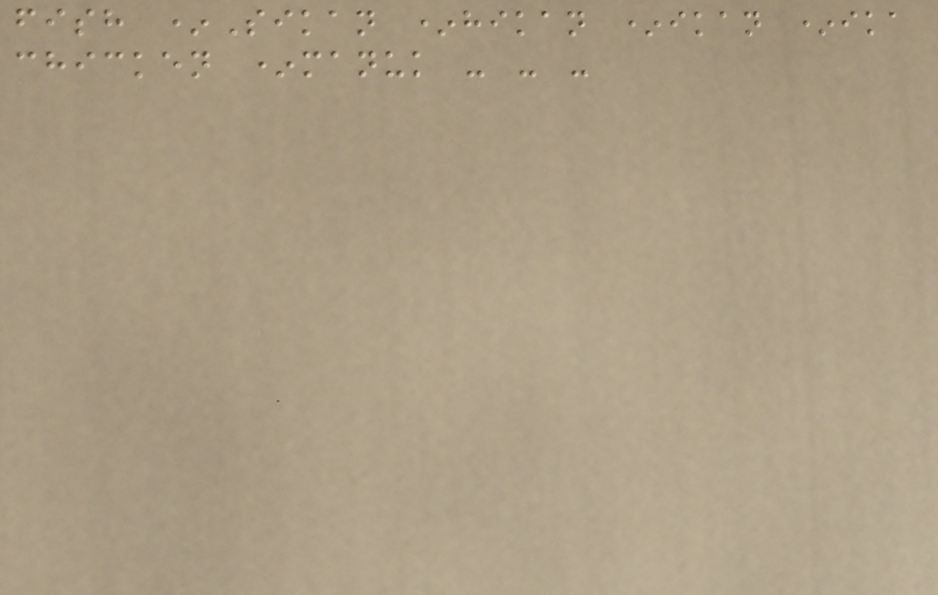fish *Sikan *hikan *ikan *ika
chicken *manuk - - -
